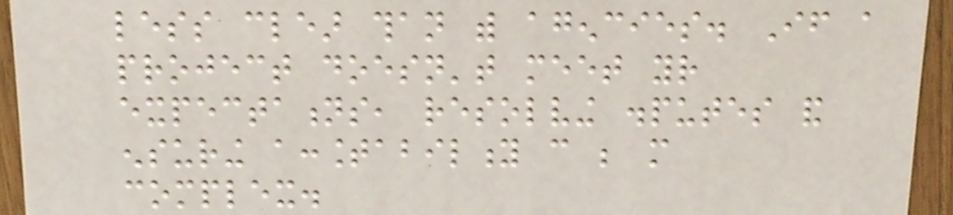less clear than with agencies. If a
project doesn't meet your
expectations, resolving disputes and
ensuring accountability can be more
complex.
